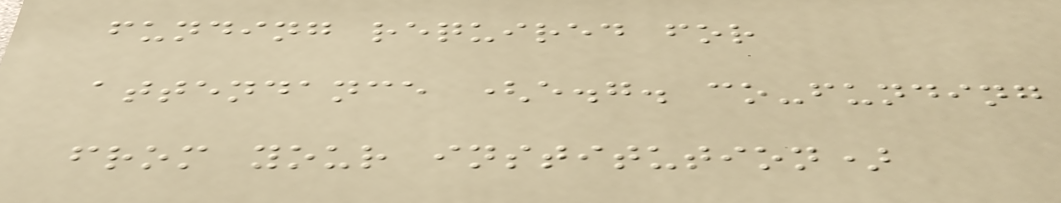funding required for
attendance (e.g. co-funding
from your institution)
